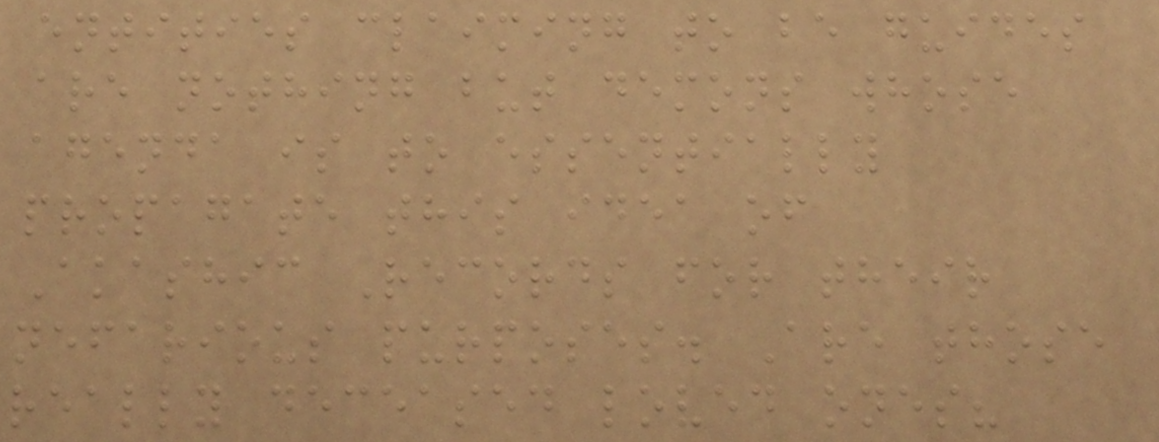entities claiming to be guides
are nothing but demons whose
agenda is to essentially
propagate this idea of
Akashic Records for their
nefarious purposes. Are those
really deceased loved ones?
